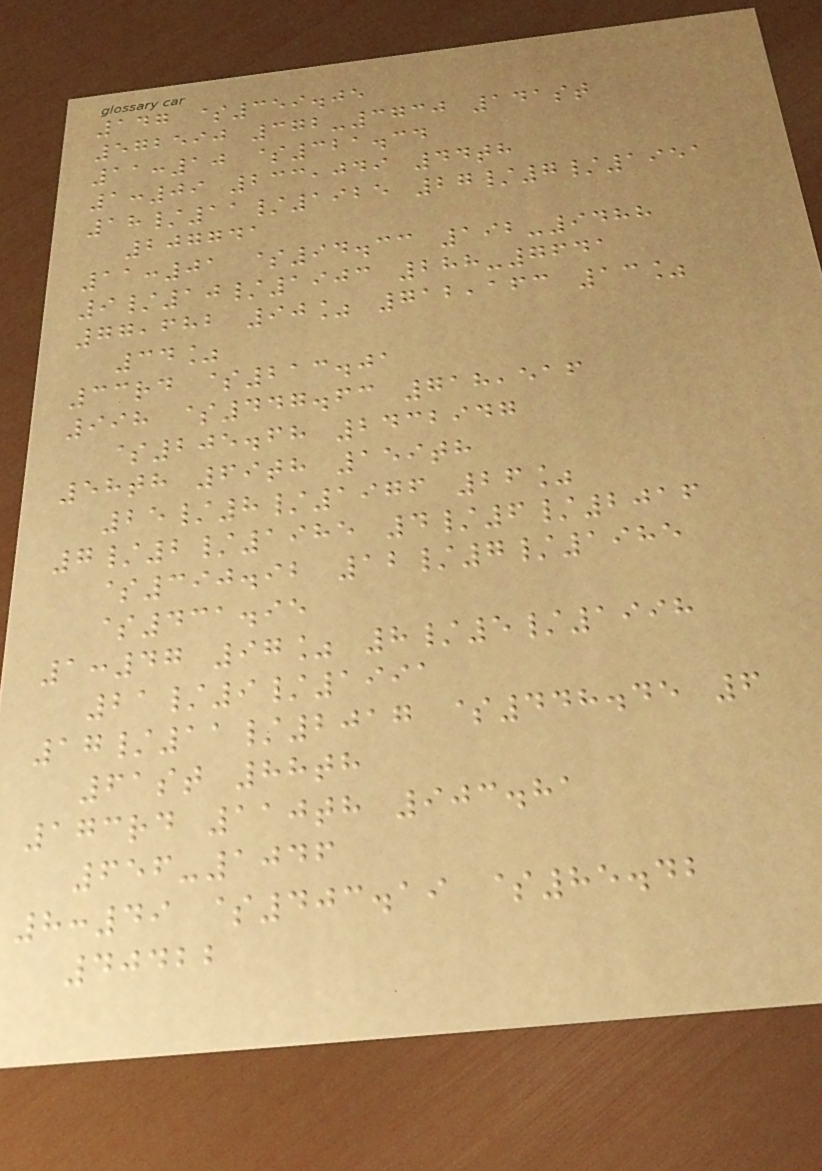147 $359.05
572590 372-3730 141st
11:10 $321.34
1:09 233,049 44th
18/11/1925 27/7/1951
207741
11:01 $94.33 192-9488
9/10/1903 288-7641
77,682 90% 712,163 13%
34%
33rd $213.01
998 $447.63 718,516
$205.68 2432947
58th 69th 159th
25/8/1976 26%
7/2/1985 4/6/2016
$390.92 12/7/1985
$431.95
1:47 97% 8/5/1998
21/9/1991
17/11/2017 $448.45 6
61st 88th
173rd 110th 903.81
656-1046
8:49 $403.19 $85.42
40422
